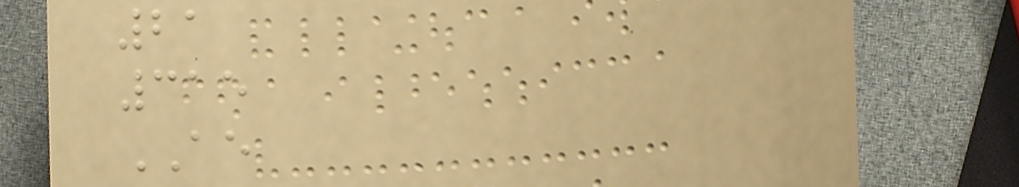21
315
AE
